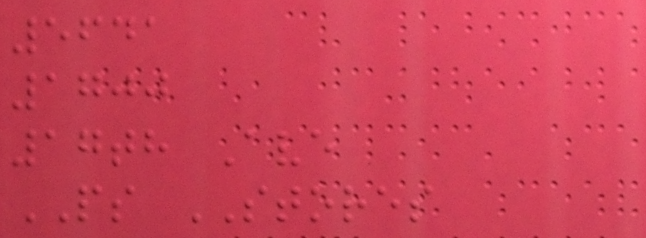5641
1700
17th Ave
PS STORES
